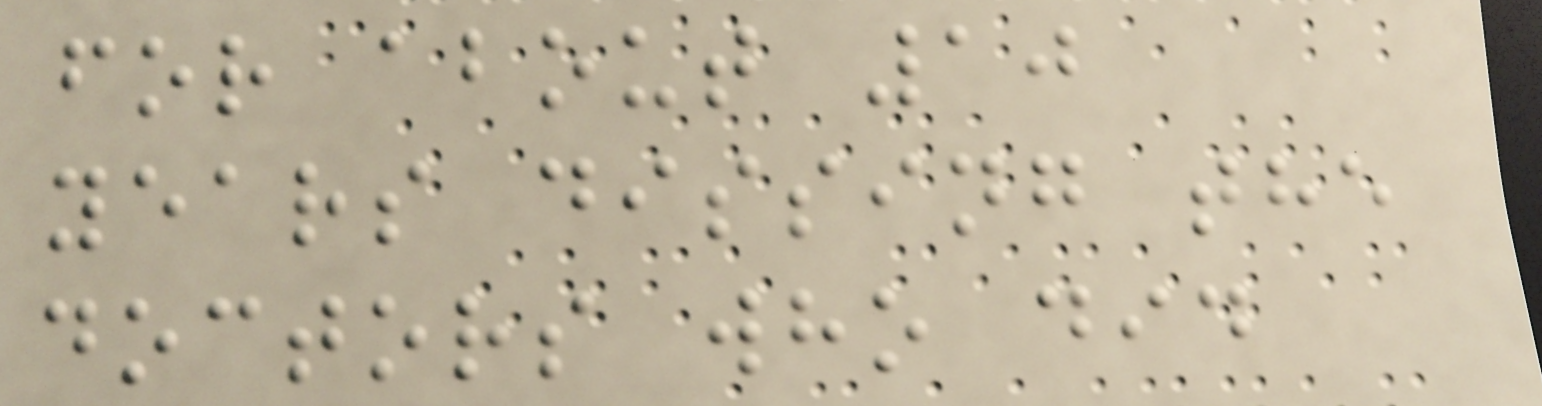for about 10
years dissing the
doctors who did
